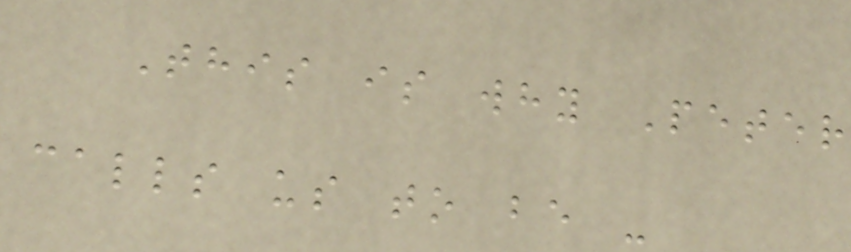This is why Peter
calls us to be -
